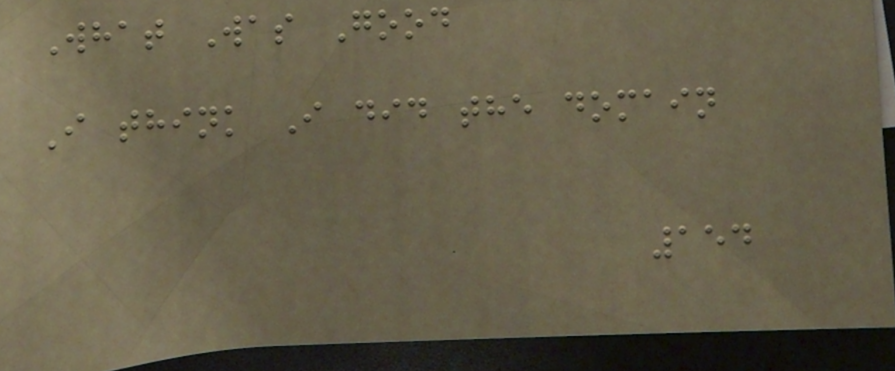What Was Good
I think I did the domain
154
